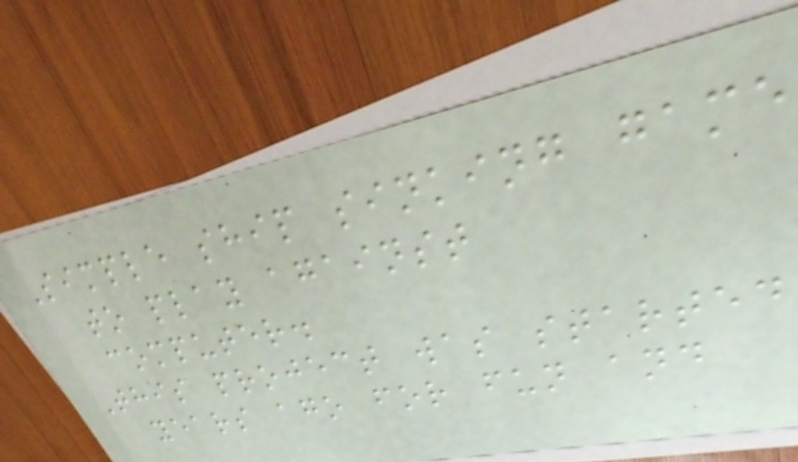Simple ship sinking game
to play against
computer.
This project was started
years ago for fun and
